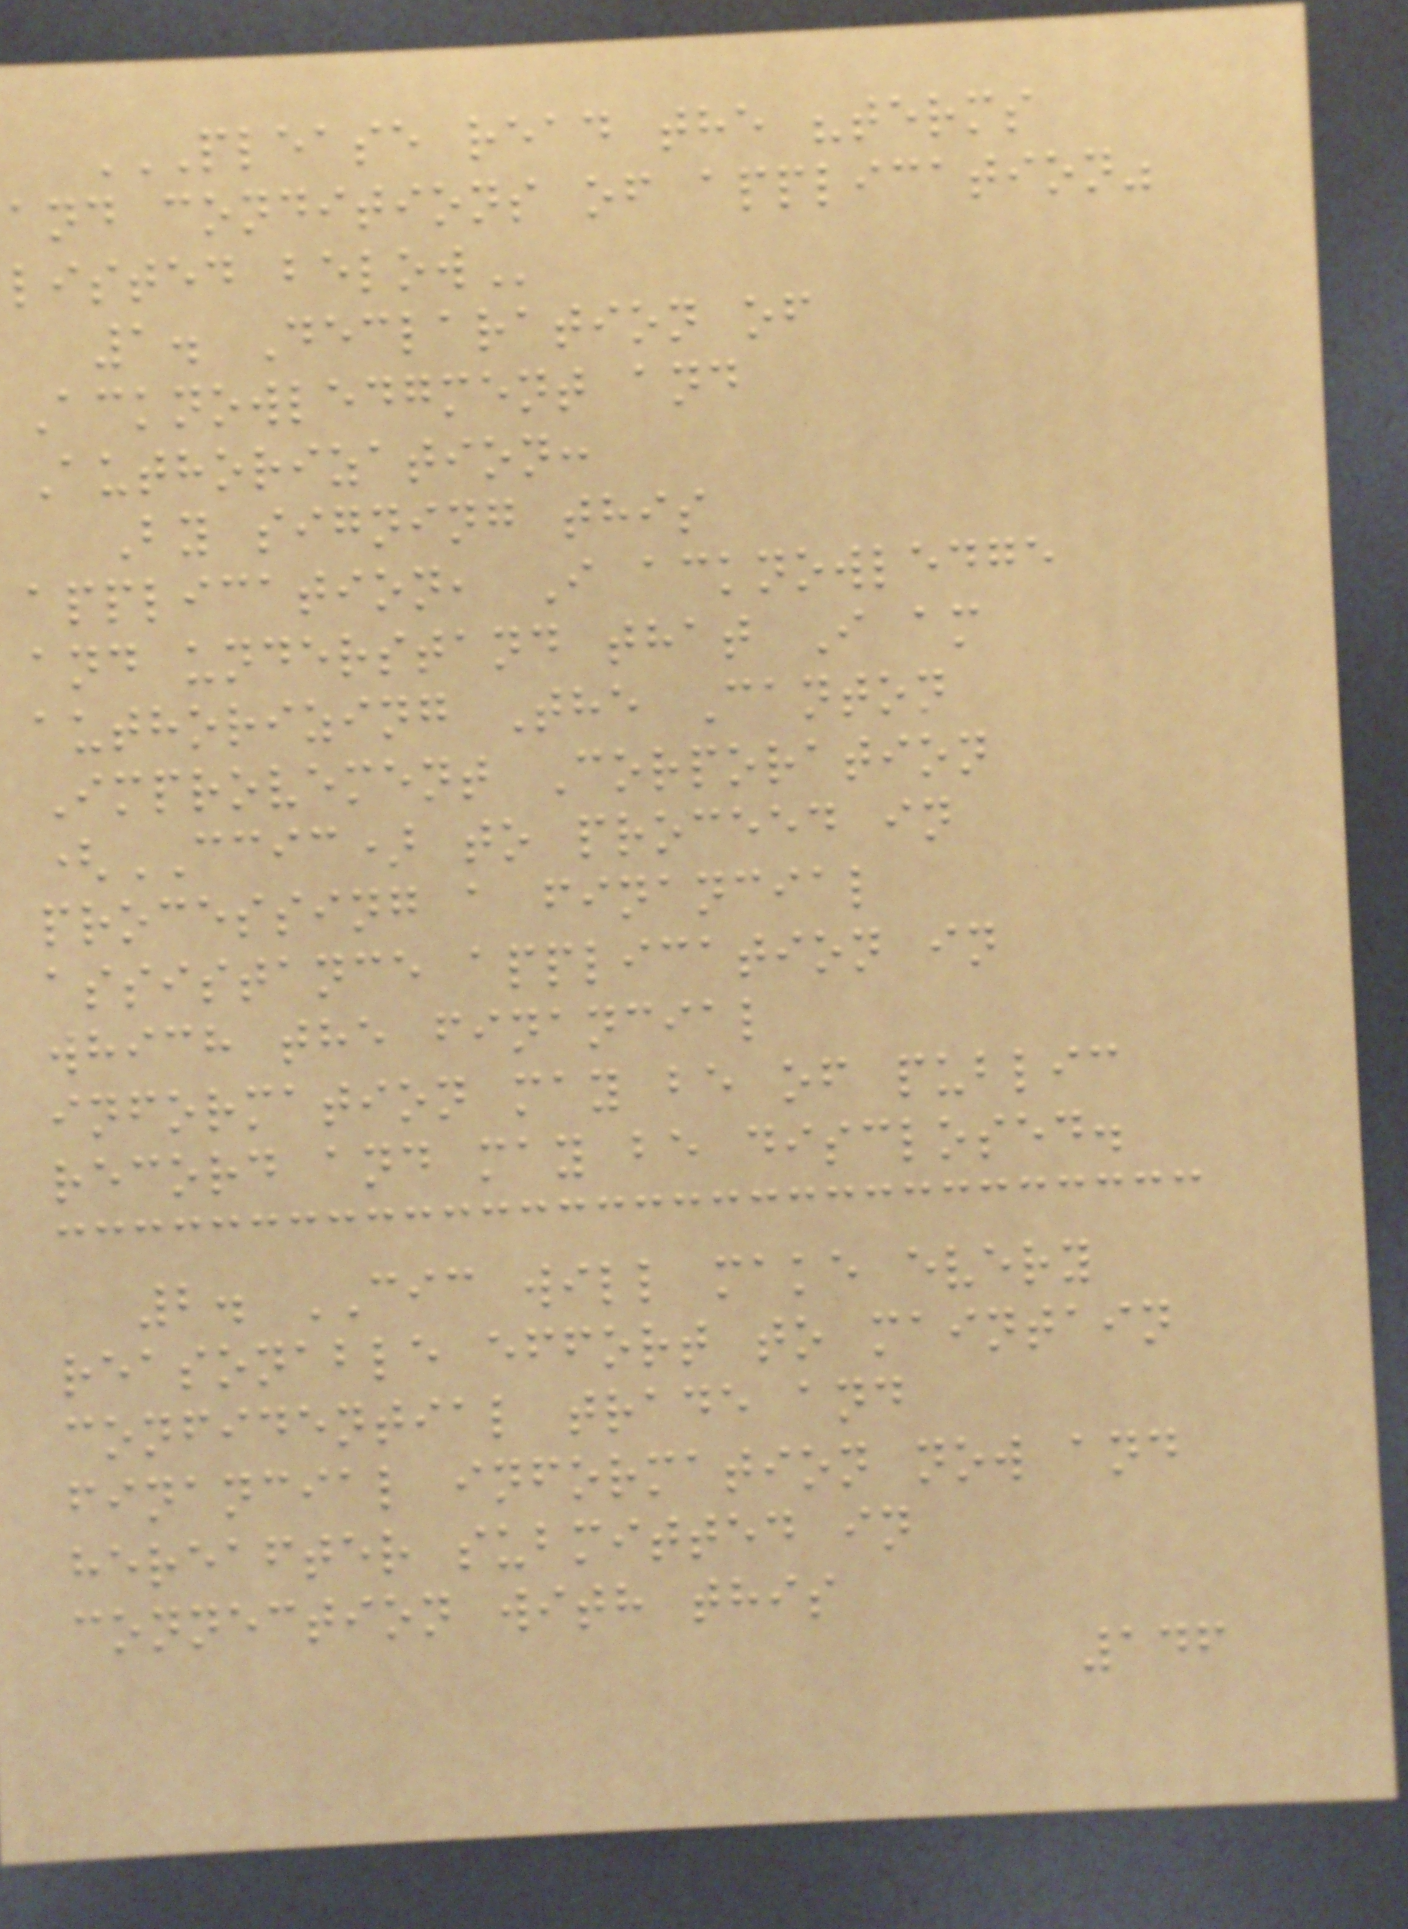PLEASE READ THE "TERMS
AND CONDITIONS OF APPLICATION"
LISTED BELOW
1. Declaration of
Acknowledgment and
Authorization:
By signing this
application, I acknowledge
and understand that I am
authorizing The Canton
Improvement Corporation
(CCIC) to proceed in
processing a financial
assistance application in
which the financial
information may be of public
record and may be disclosed.
2. CIC will make every
reasonable effort to maintain
confidential trade and
financial information now and
hereafter submitted in
connection with this
146
